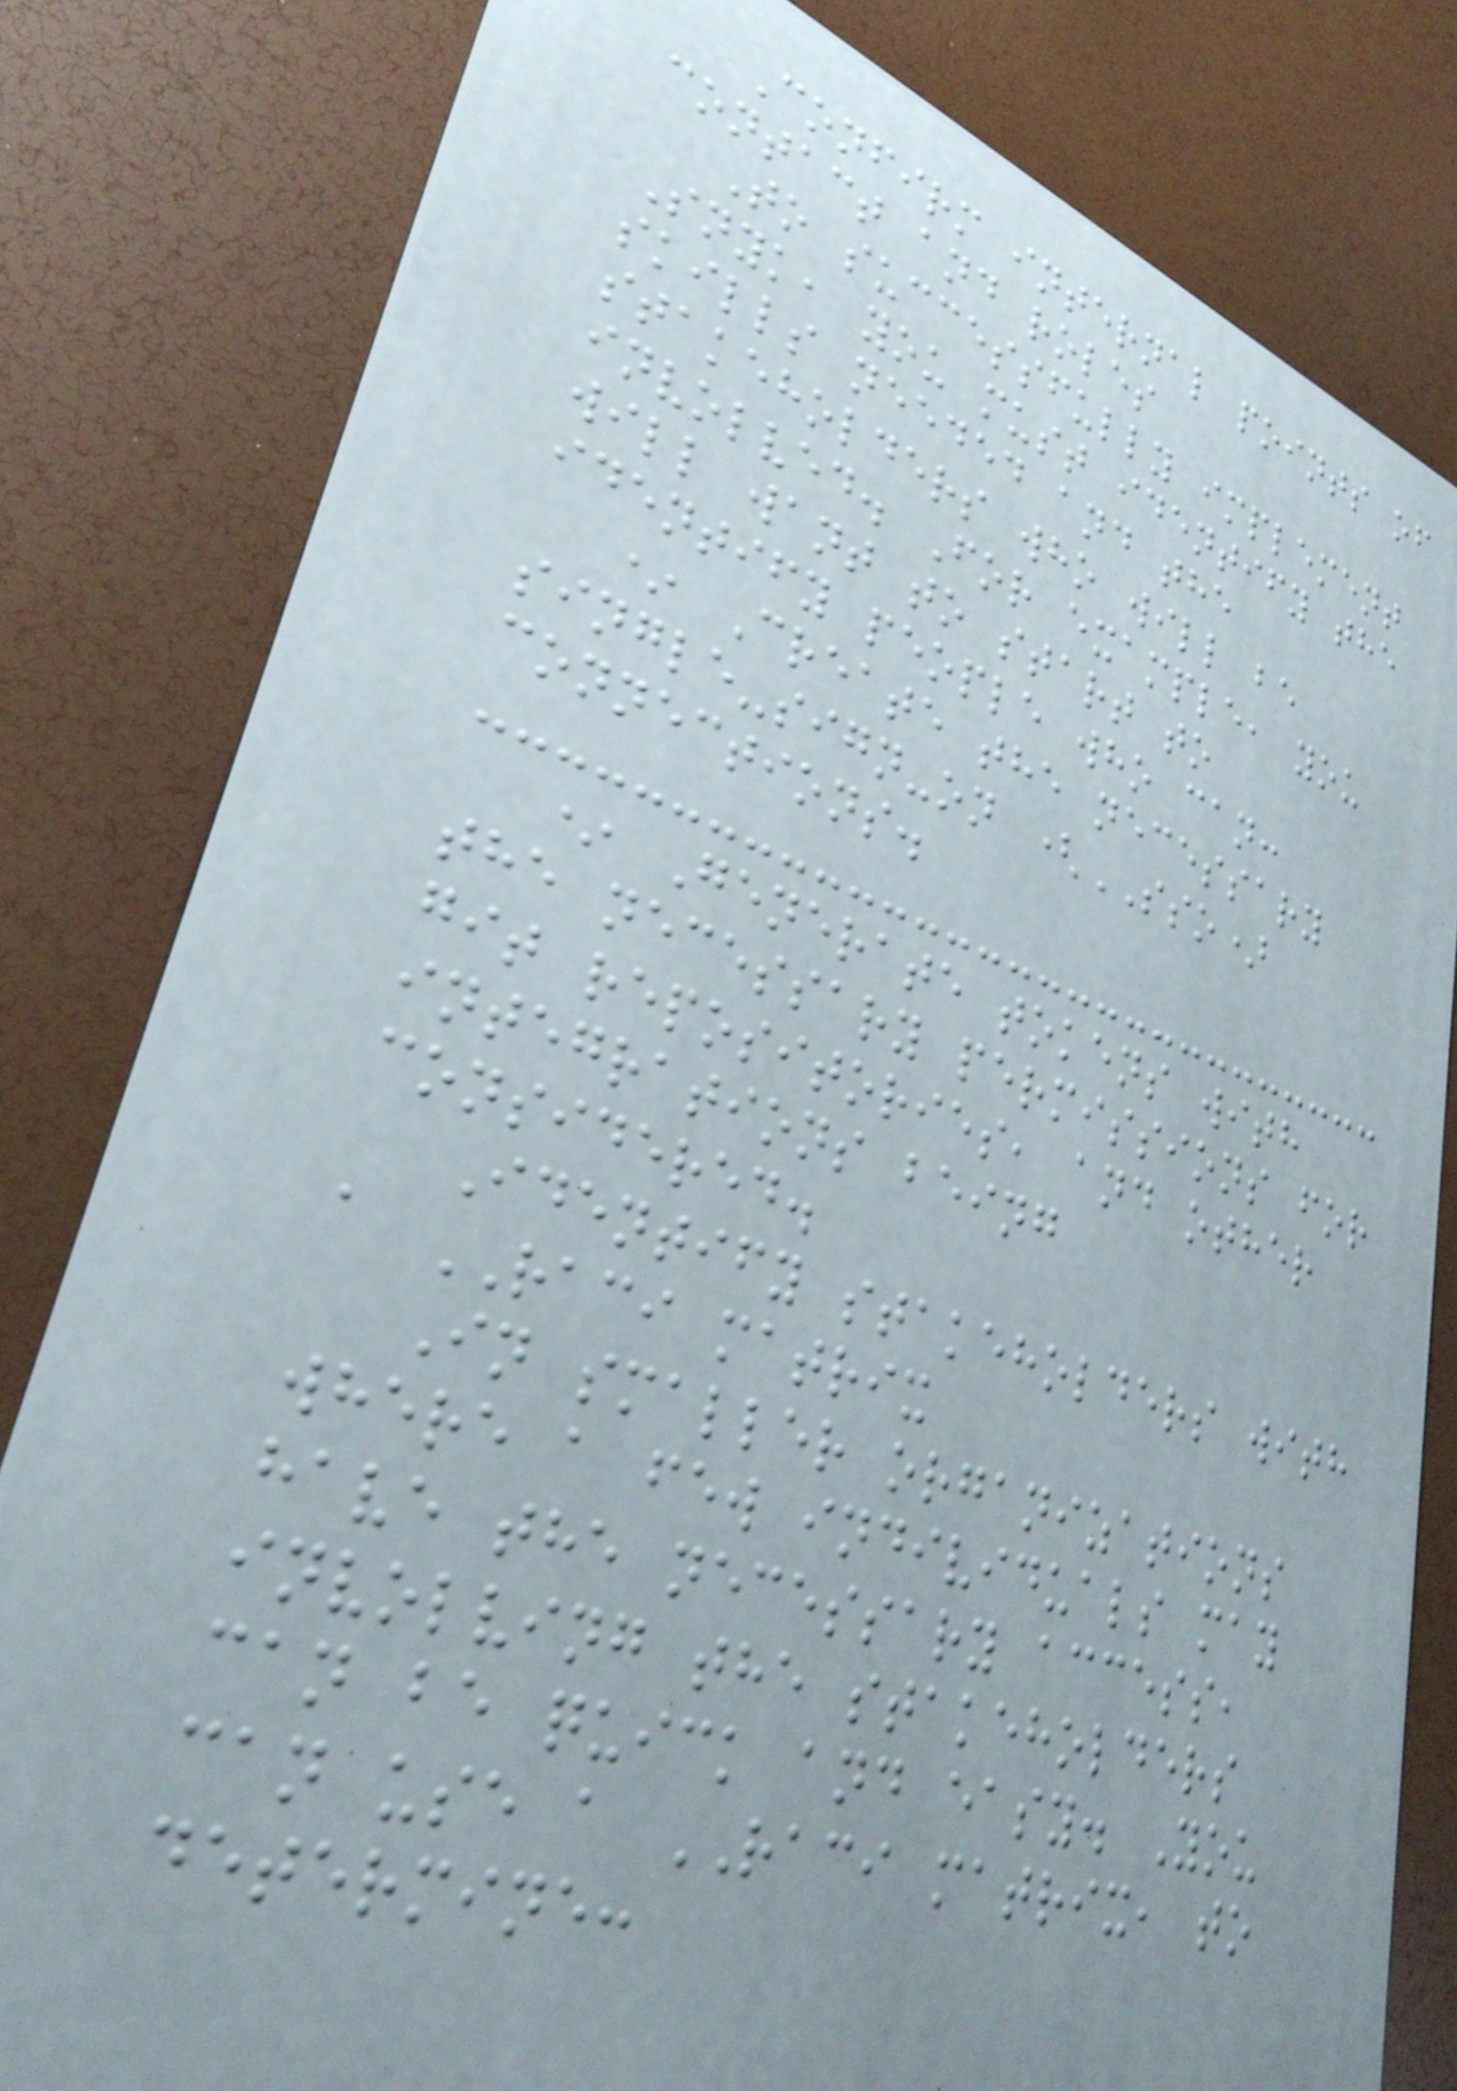Confirm internal points of
contact and roles
To successfully implement
Snyk, you must identify the
skills needed and the
stakeholders who will be
involved. For example, you
will want to start to
identify people who can:
* Create the necessary
single-sign-on (SSO)
connections.
* Generate tokens with
the necessary permissions for
git repositories, and other
integrations being
considered.
Identify stakeholders with
a RACI matrix
In smaller organizations
where a few individuals may
have the necessary access,
involving the stakeholders
can be quick and easy. You
can use a RACI matrix, to
determine:
